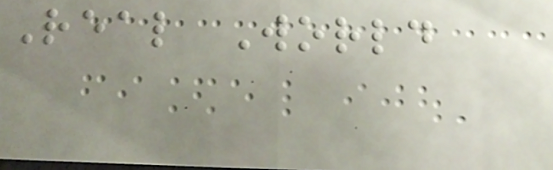Real World
